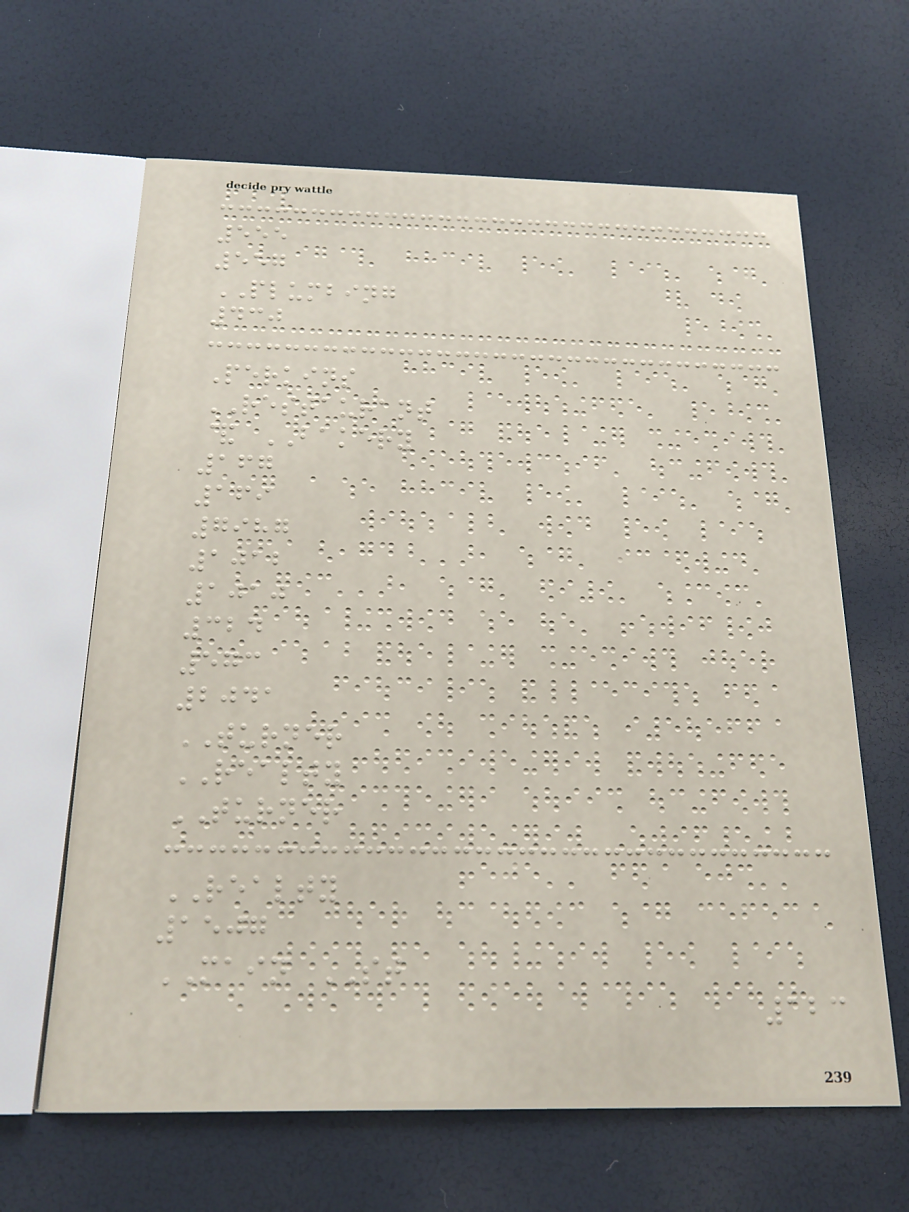555
557
PLUMBING
430
Perkins
RESTAURANT
& BAKERY
167
169
7987
1012
1010
324
573
2041
TURNER
REALTY
TURNER
REALTY
1507
MAIN ST
123
